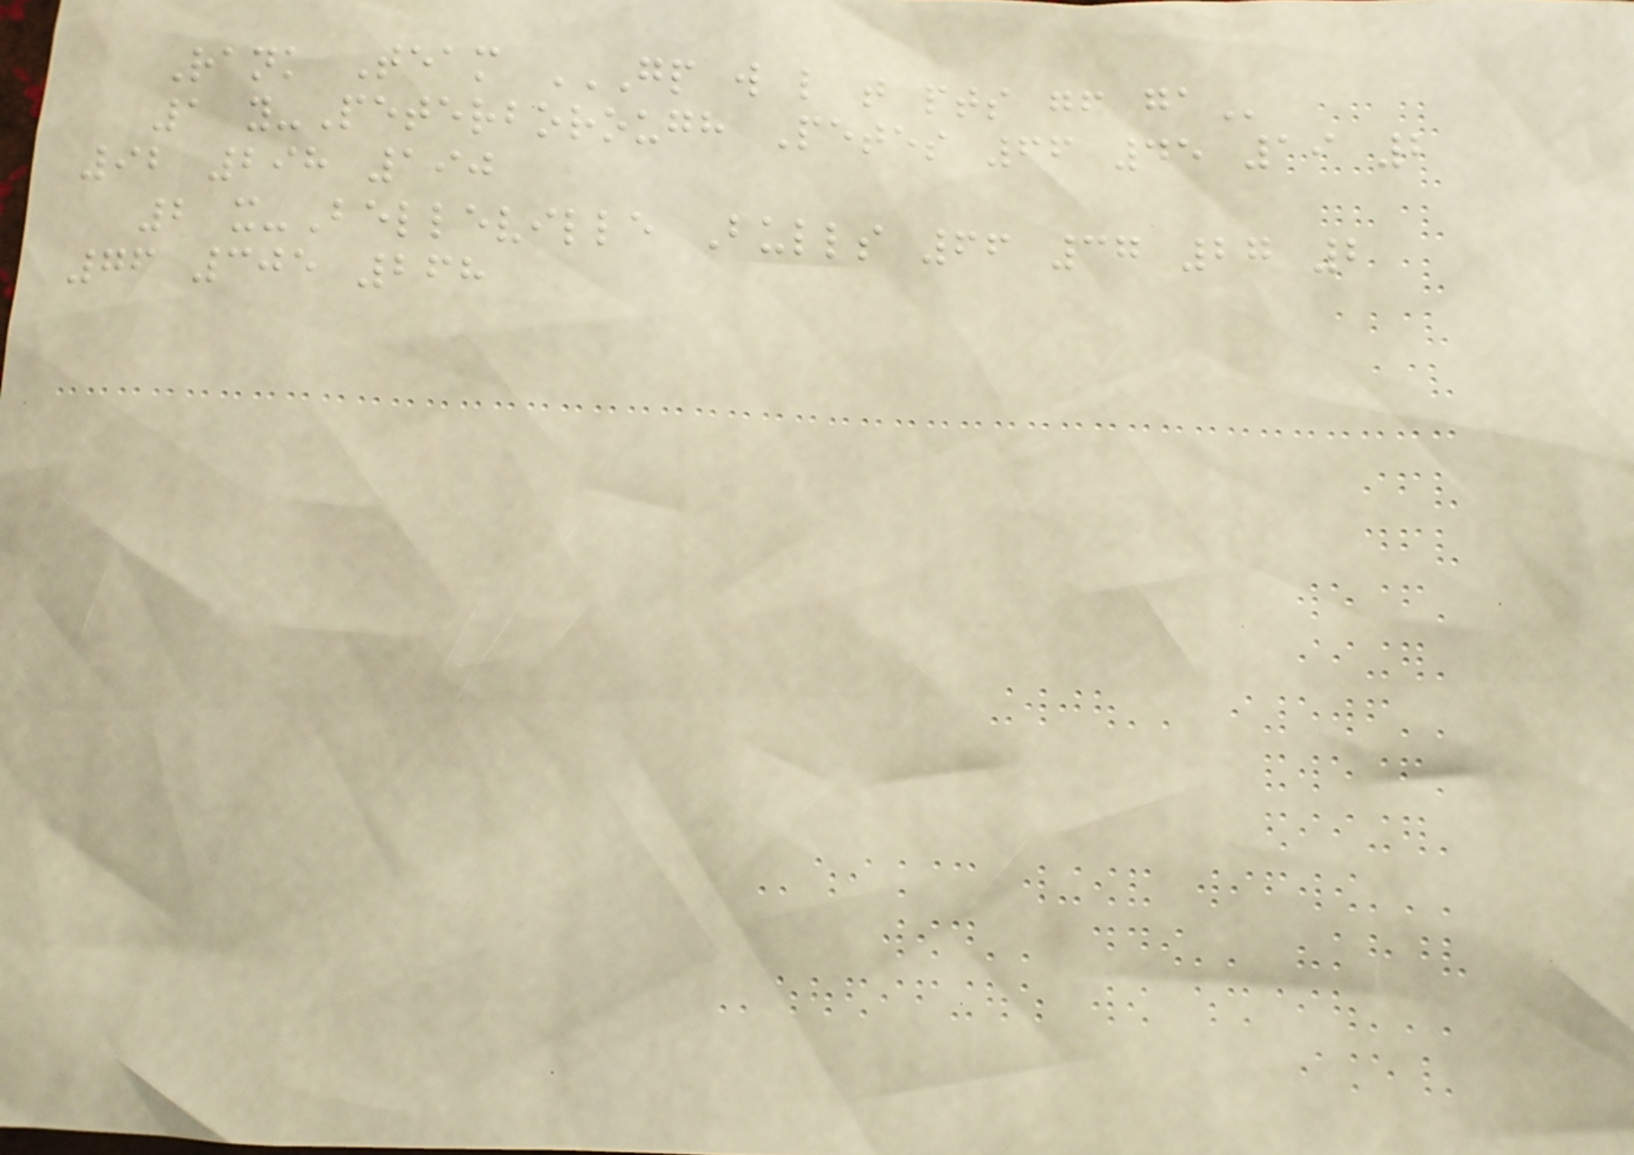Rank Team GP W L T PTS GF GA
1 y-Peterborough Petes 66 45 19 2
92 298 190
2 x-Belleville Bulls 66 37 27 2
76 305 268
